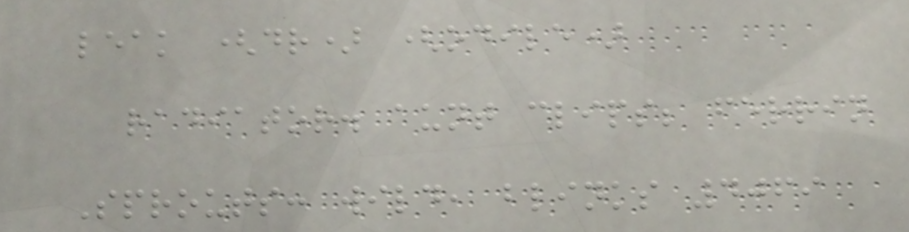leak (dr) (odile)
radiator. aunt clips; ferrin
Sprouts: wild, blinks 4069
